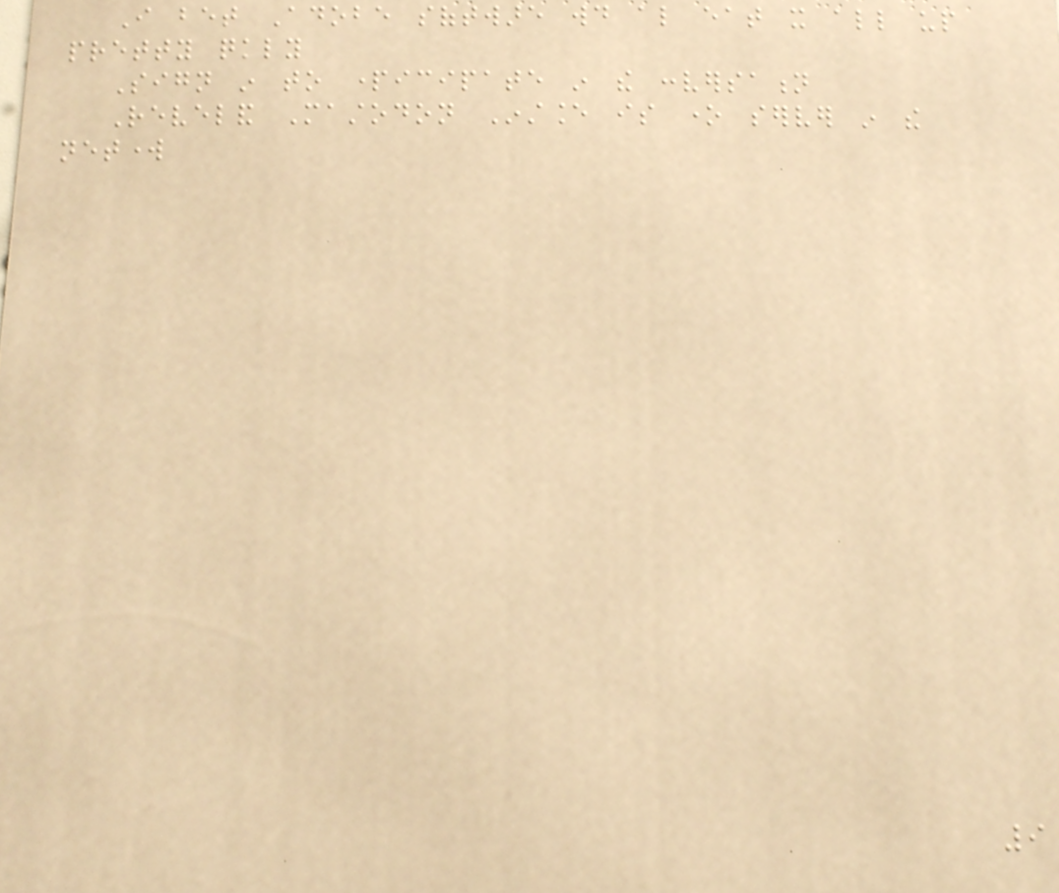I bet Adobe software would also eat it all up
pretty quickly
Sign in to participate in the conversation
Reveland Mastodon Instance is one server in the
network
9
